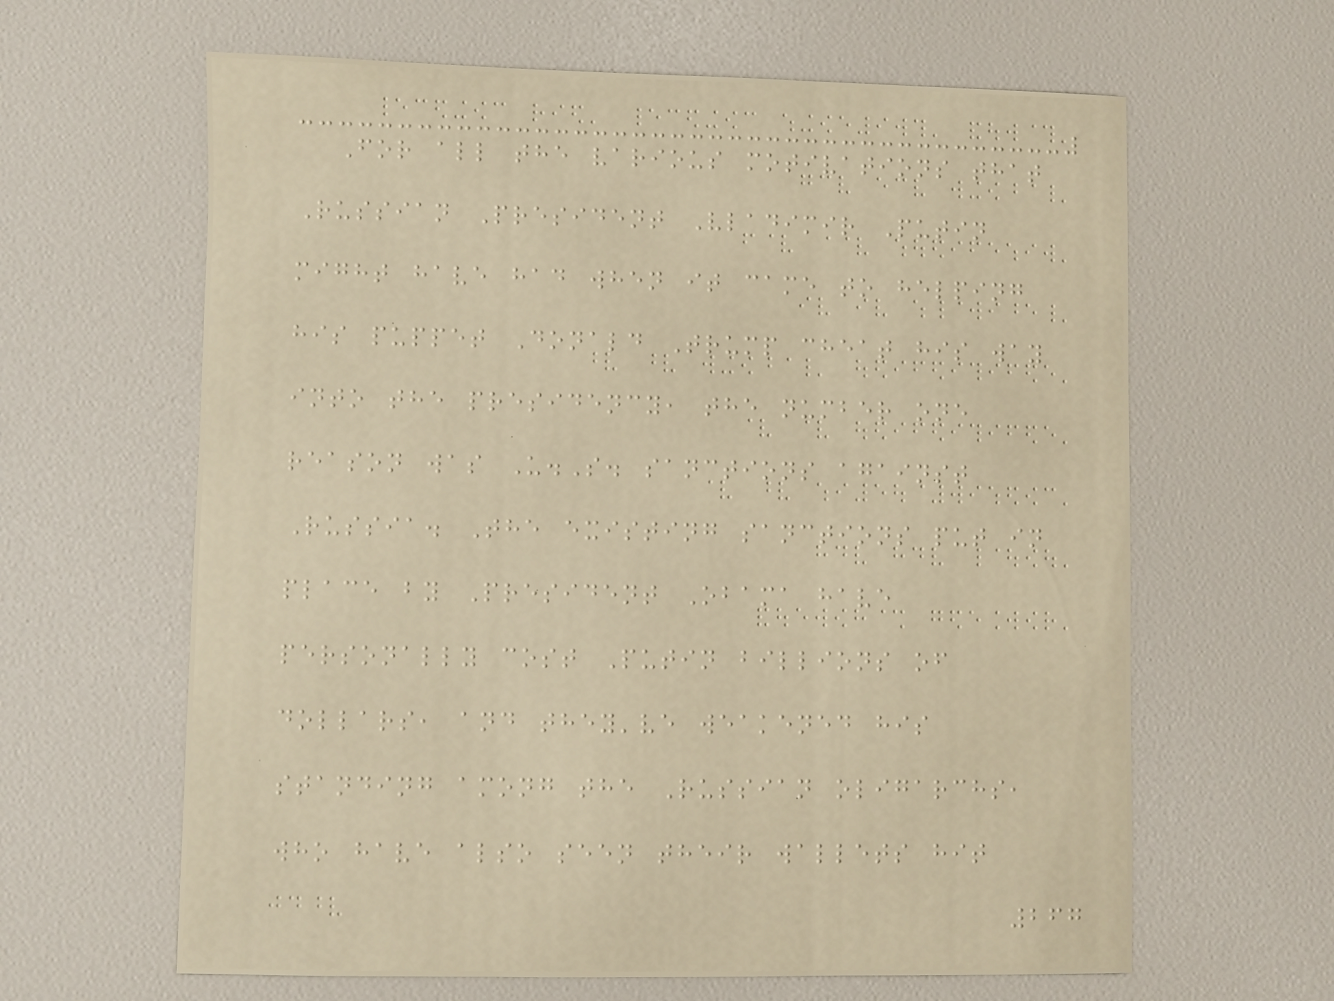For all the various motivations that
Russian President Vladimir Putin
might have had when it came to helping
his puppet Donald Trump cheat his way
into the presidency, the number one
reason was U.S. sanctions against
Russia. The existing sanctions put in
place by President Obama have
personally cost Putin billions of
dollars, and they've weakened his
standing among the Russian oligarchs,
who have also seen their wallets hit
267
